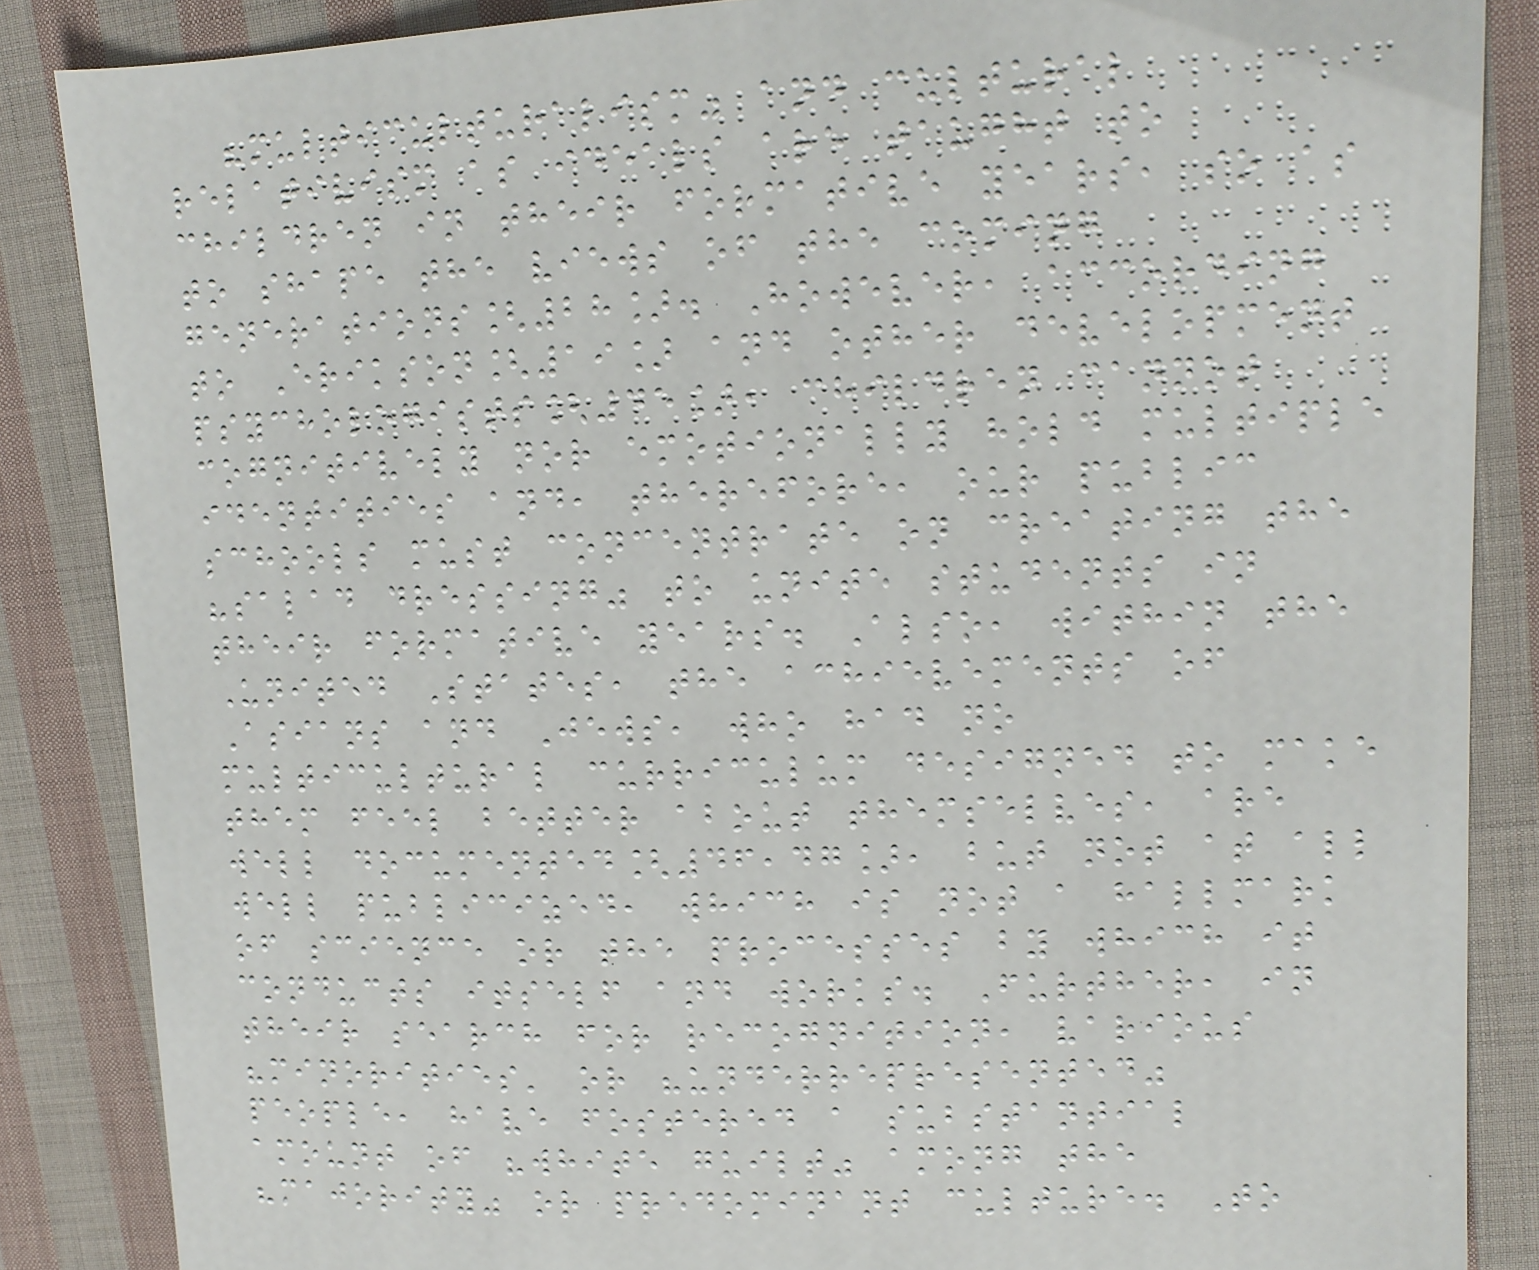"multiculturalism" and cultural
relativism as ideals are taught to
children in their formative years, so as
to shape the views of the coming
generations[28]. However, according
to Erikson[19] and other development
psychologists[45], children cannot
cognitively nor emotionally hold multiple
identities and, therefore, our public
schools must concentrate on creating the
"salad dressing" to unite students in
their formative years. Also, within the
United States, the achievements of
Asians and Jews, who had no
multicultural curriculum designed to make
them feel better about themselves, are
well documented[46,47], but not at all
well publicized, which is not a hallmark
of science or the processes by which it
conducts itself and works. Further, in
their search for recognition, various
"minorities' or "underrepresented"
people, have fostered a substantial
amount of "white guilt" among the
"majority" or predominant culture. To
